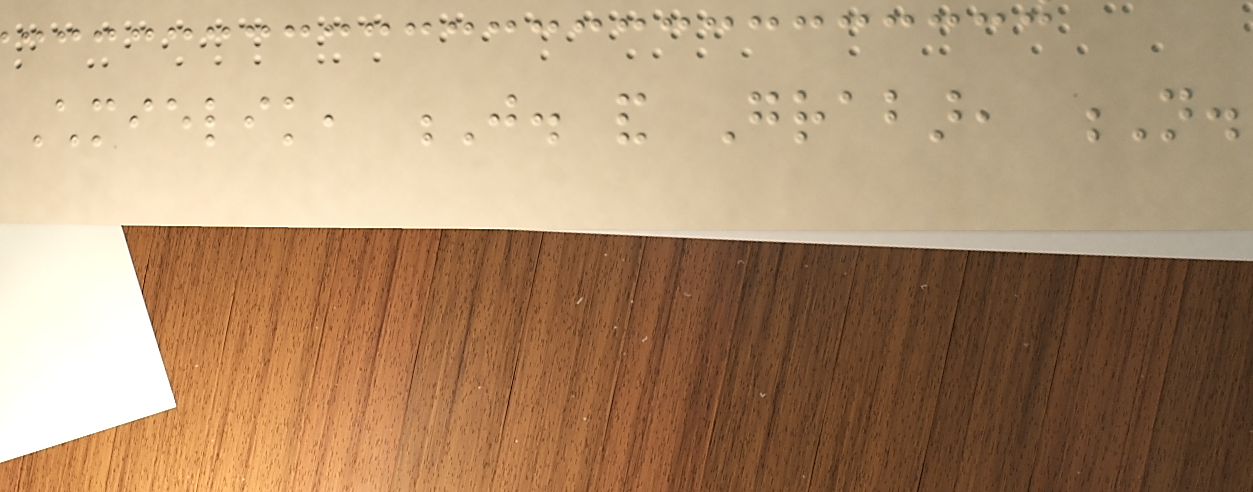Chmielik, J. and Grabar, N.
